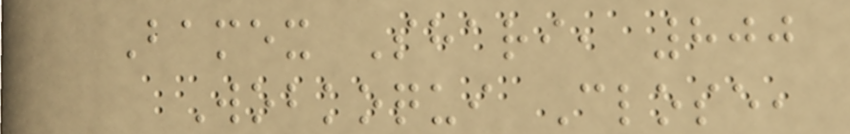Bamex Shari, 800
Wobkoqui Close,
